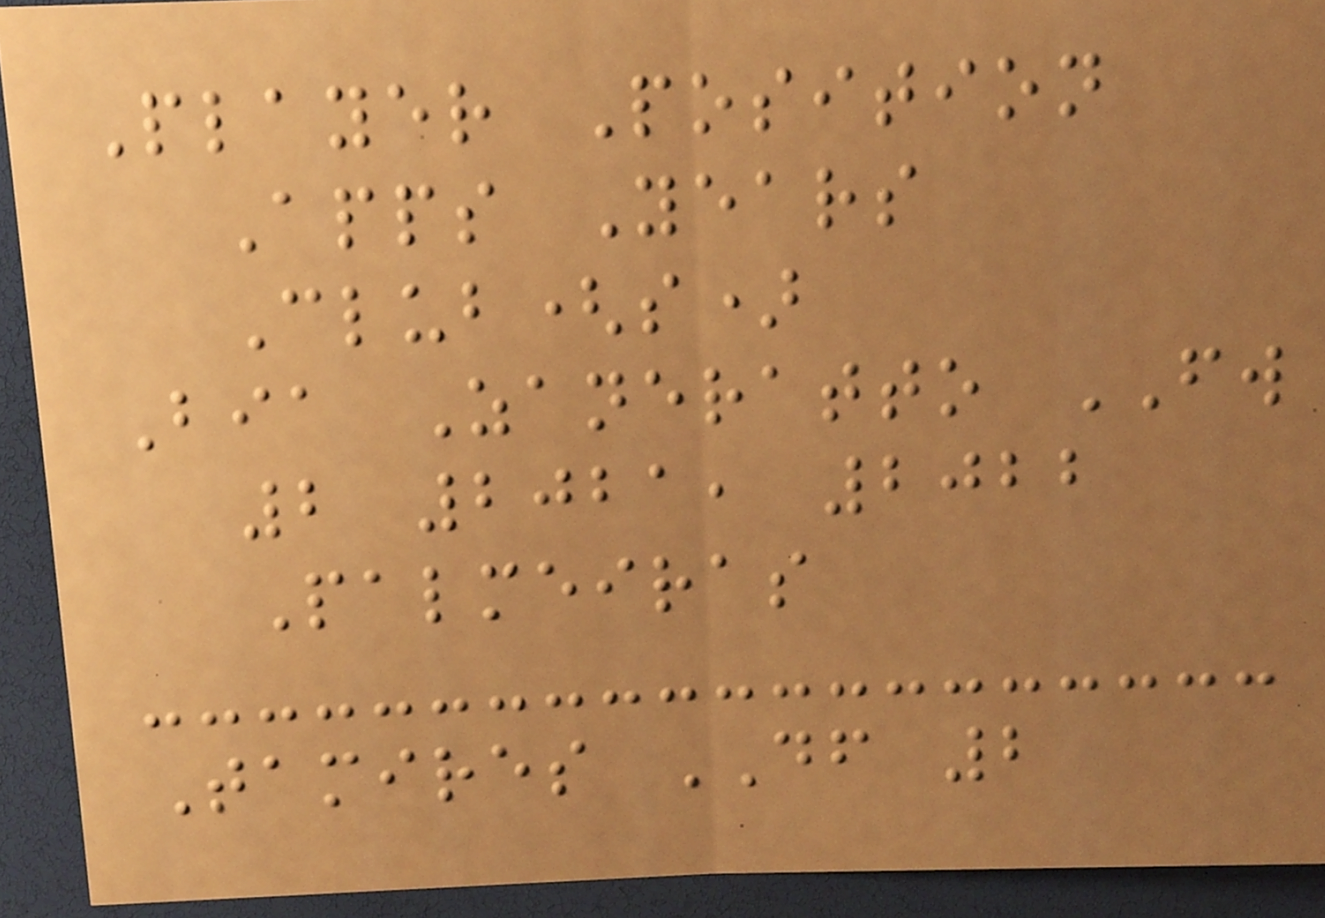Player Position
Apps Years
Club(s)
Bia Zaneratto FW
2 2021, 2022
Palmeiras
Tamires DF 2
